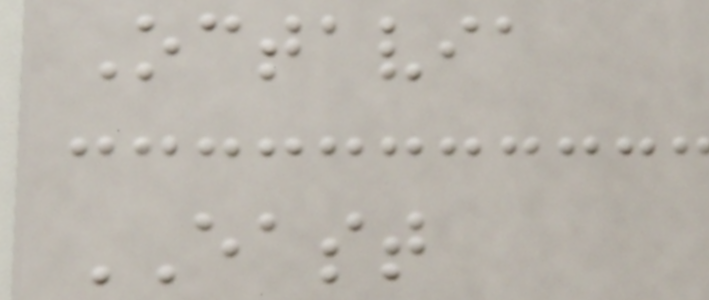Octavia
EAST
